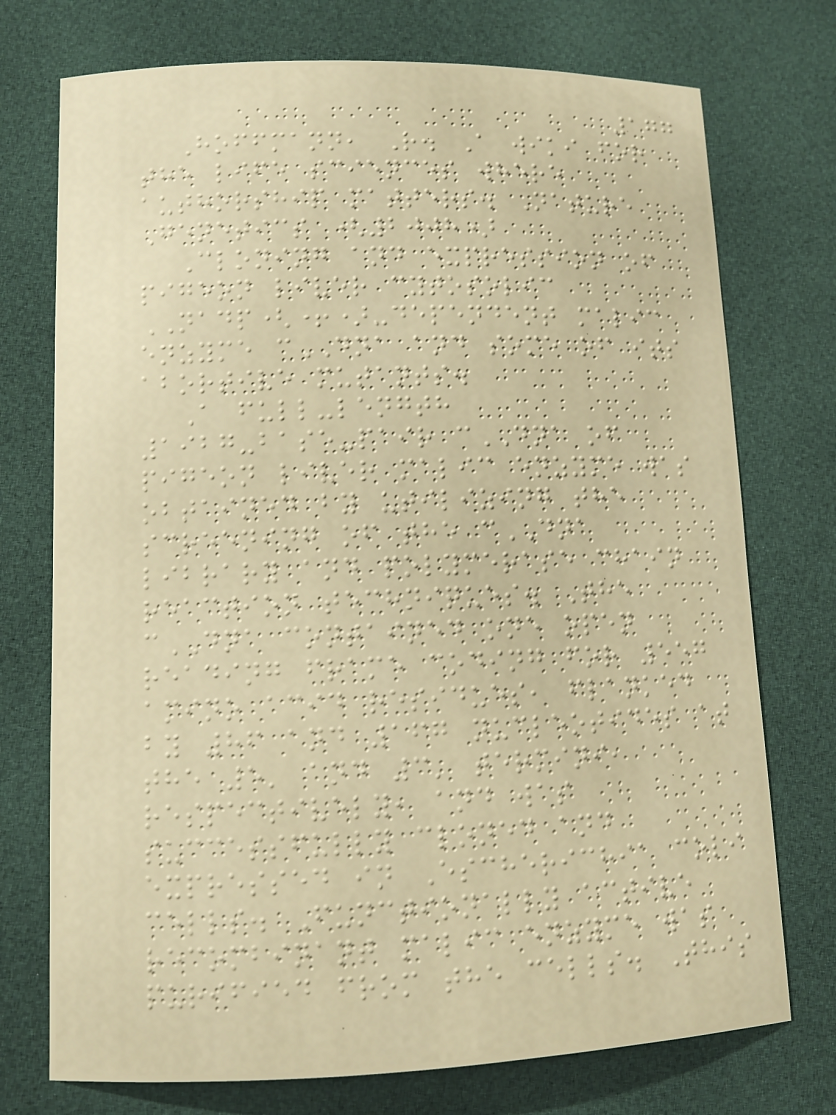177
Hoffmann, R. A wiki for
the life sciences where
authorship matters. Nature
Genetics (2008)
Cloning and expression of
pigeon liver cytosolic
NADP(+)-dependent malic
enzyme cDNA and some of its
abortive mutants.
A full-length
1927-base-pair cDNA of
pigeon liver malic enzyme was
obtained by utilizing the
screening of the cDNA
library and polymerase chain
reaction techniques. The
cDNA contained one open
reading frame coding for 557
amino acid residues, flanked
by 86 and 167 nucleotides at
the 5' and 3' termini,
respectively, and was
successfully cloned and
expressed in Escherichia coli
cells. Functionally active
recombinant malic enzyme was
purified from the cells. This
